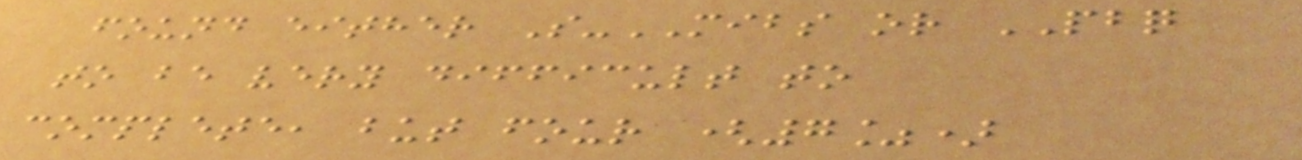found either S-MIBS or PBQ
to be very difficult to
complete, but four (7%)
